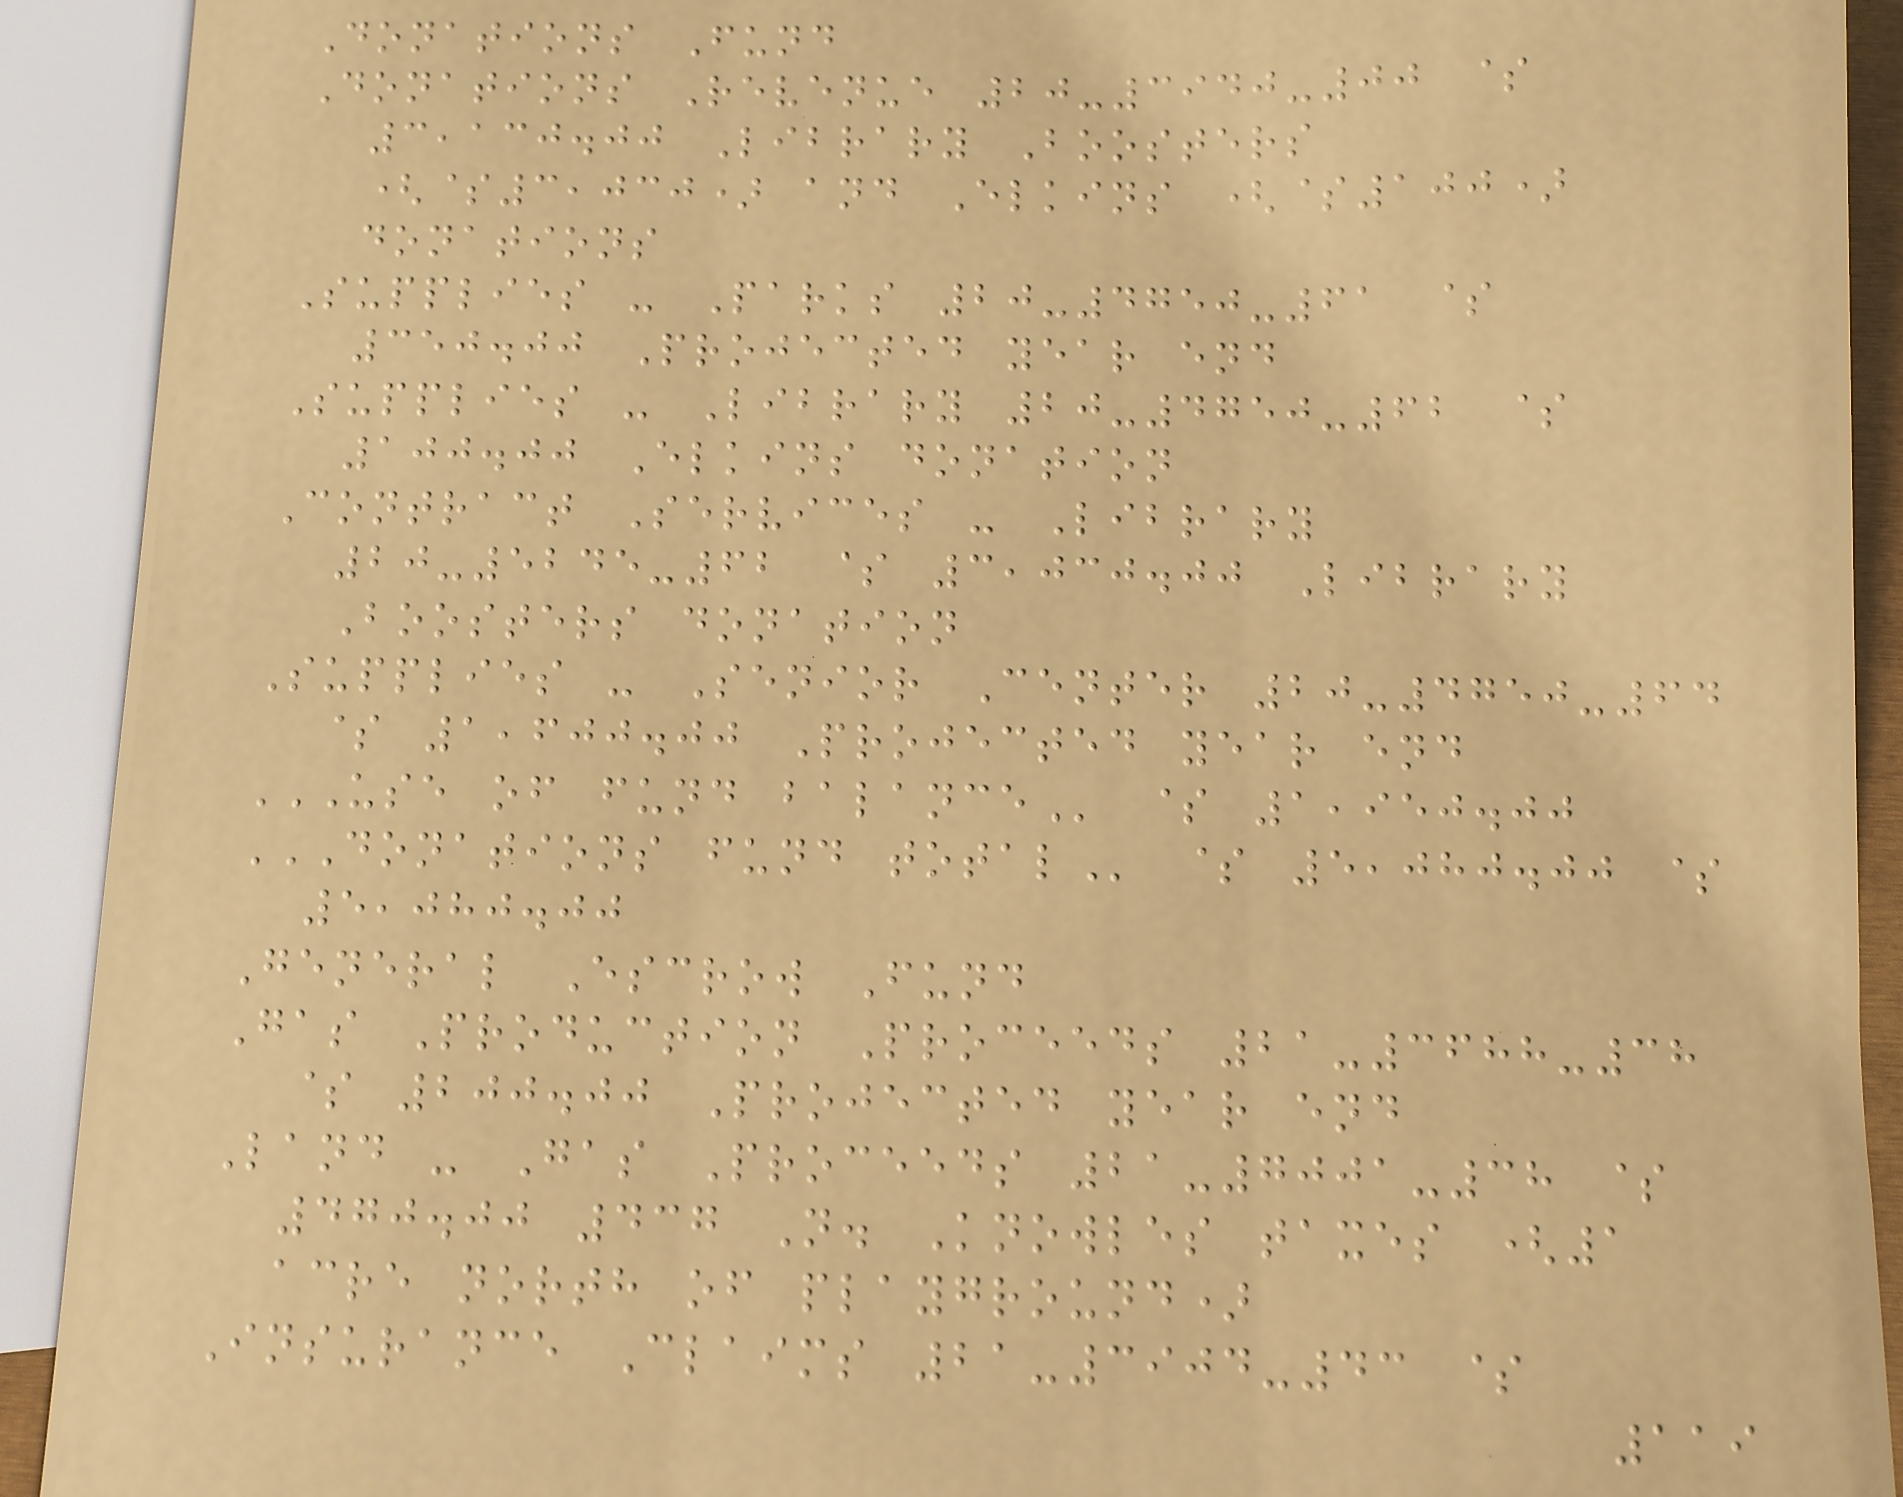Donations Fund
Donations Revenue 20-3940-00 $
3,130.00 Library Boosters
($3,030) and Elkins ($100)
donations
Supplies - Parks 20-4750-61 $
350.00 Projected year end
Supplies - Library 20-4750-62 $
100.00 Elkins donation
Contract Services - Library
20-5245-62 $ 3,030.00 Library
Boosters donation
Supplies - Senior Center 20-4750-64
$ 1,600.00 Projected year end
USE OF FUND BALANCE $ 1,950.00
DONATIONS FUND TOTAL $ 5,080.00 $
5,080.00
General Escrow Fund
Gas Production Proceeds 21-3688-38
$ 200.00 Projected year end
Land - Gas Proceeds 21-7001-38 $
470.00 437 N. Knowles taxes (1
acre north of playground)
Insurance Claims 21-3904-43 $
119
